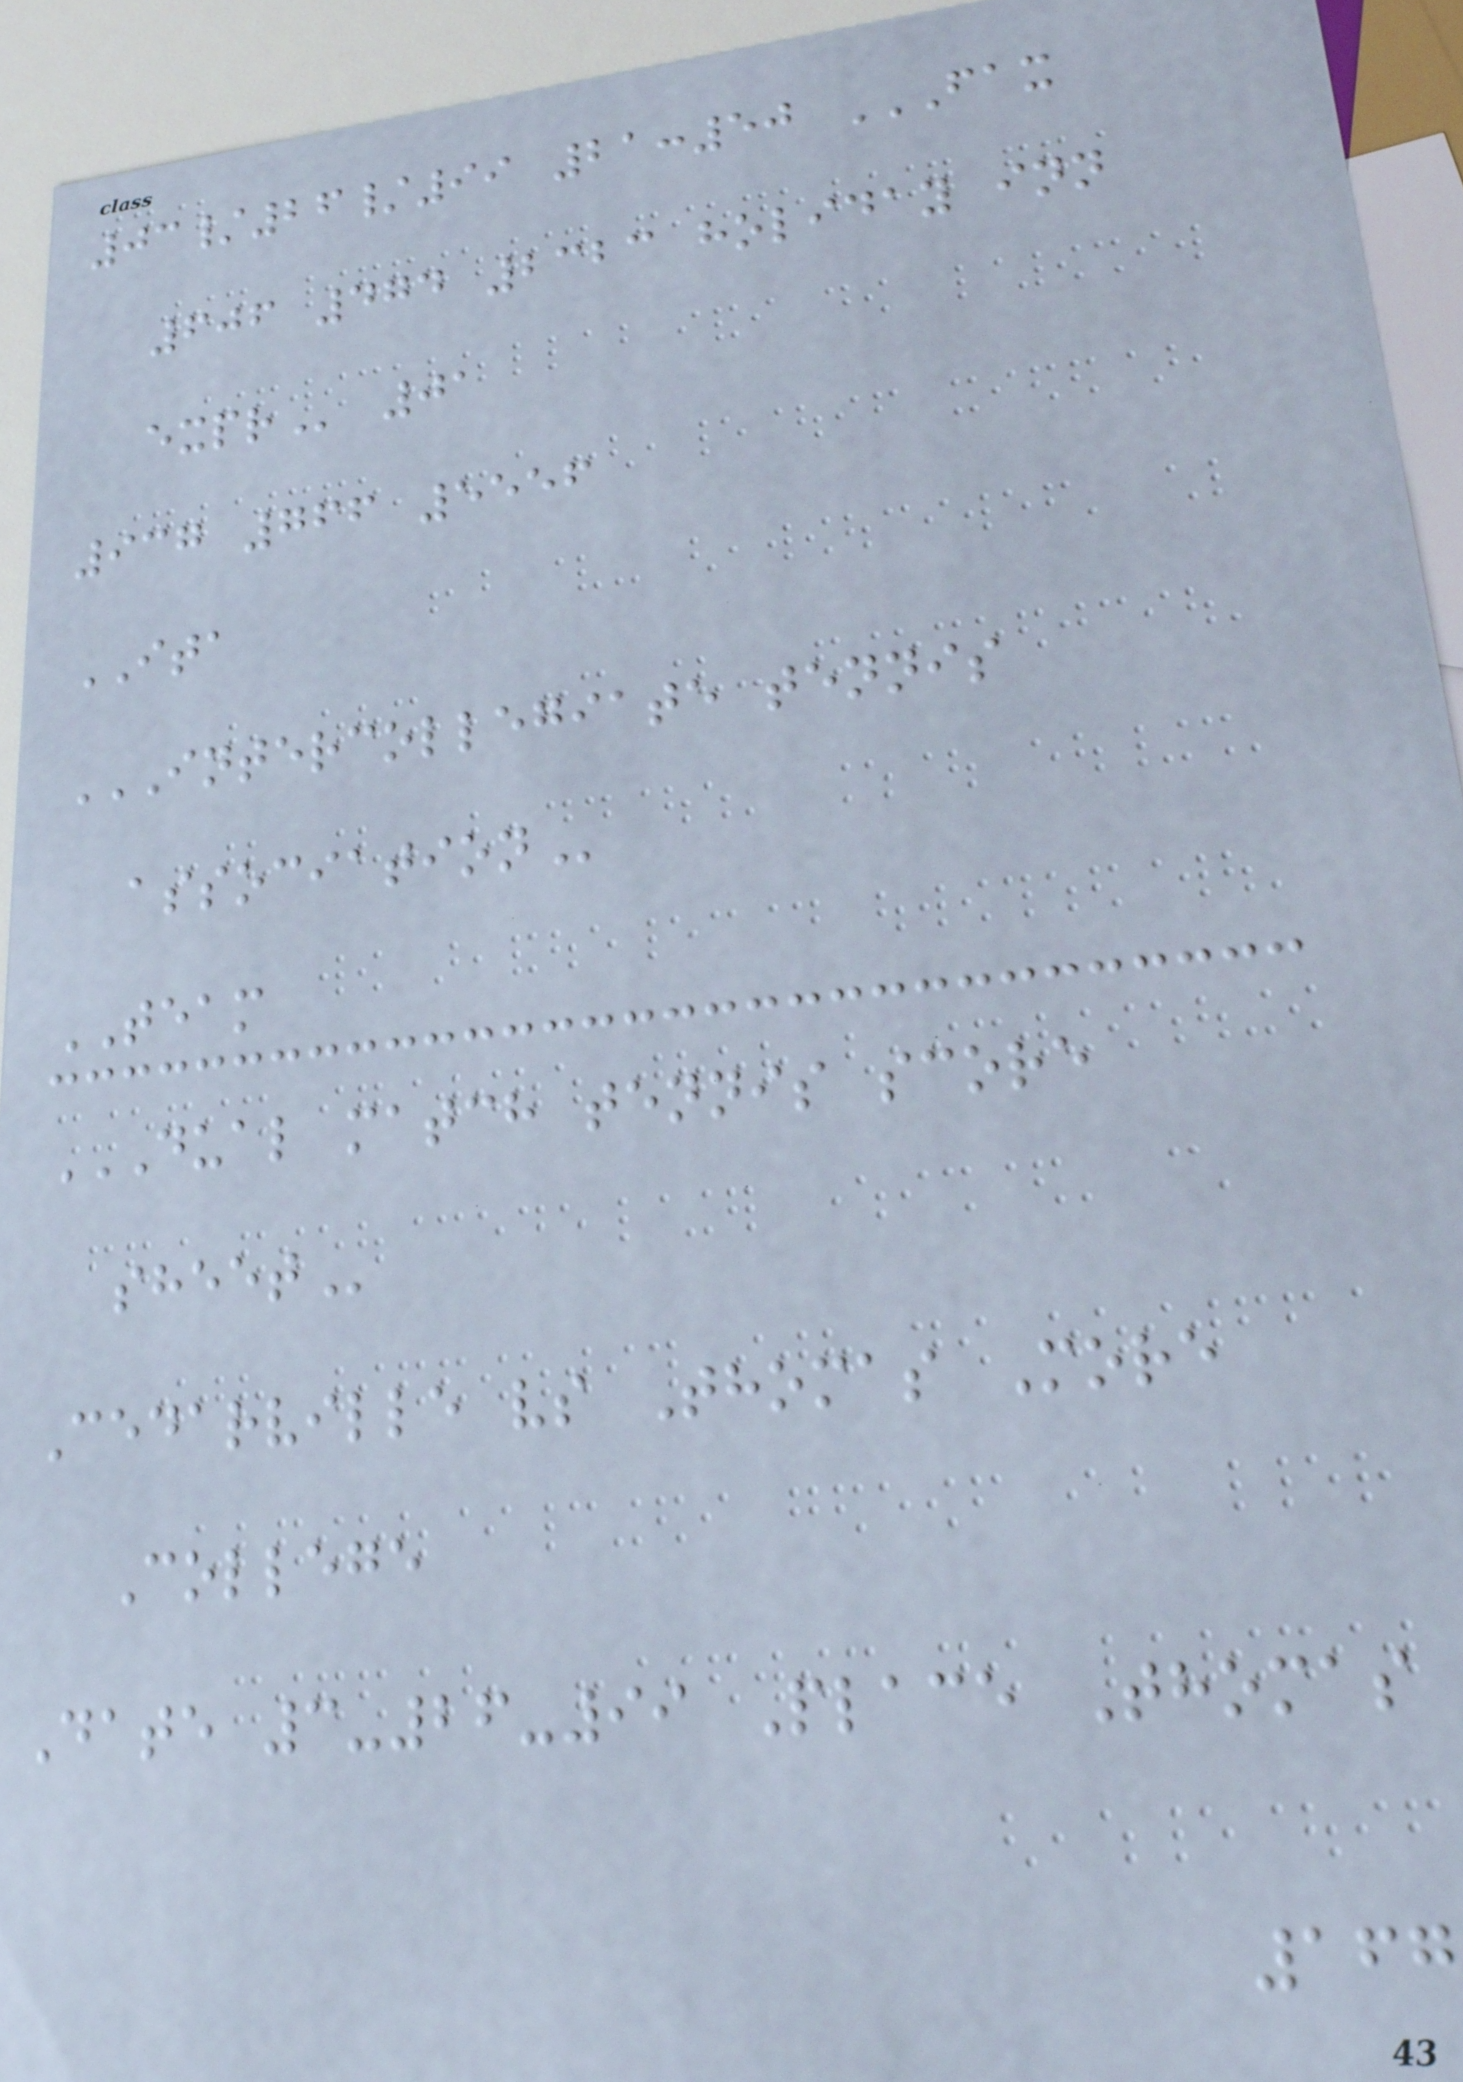03/26/99 21:50 FAX
606 474 2323 HOLIDAY INN
EXPR 01
937 766 5556
ITA
INTERCOLLEGIATE TENNIS
ASSOCIATION
TEAM
DUAL MATCH TENNIS SCORE
SHEET
Cedarville vs Thomas More
College
Date 3-26-99 Place Thomas
167
